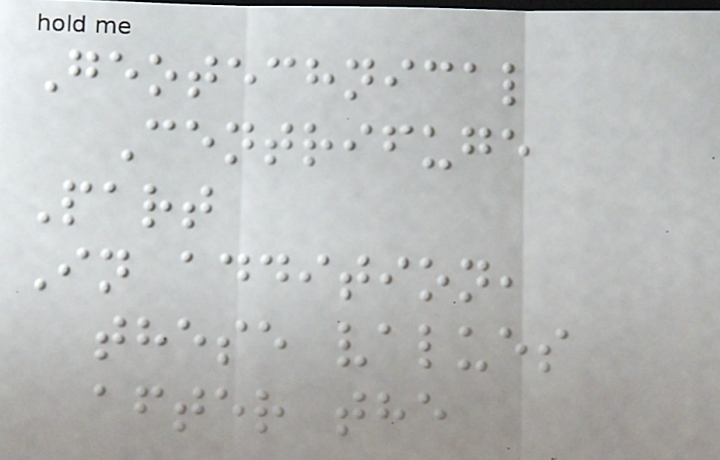Geotechnical
Centrifuge
Part
In addition,
these values
after the
